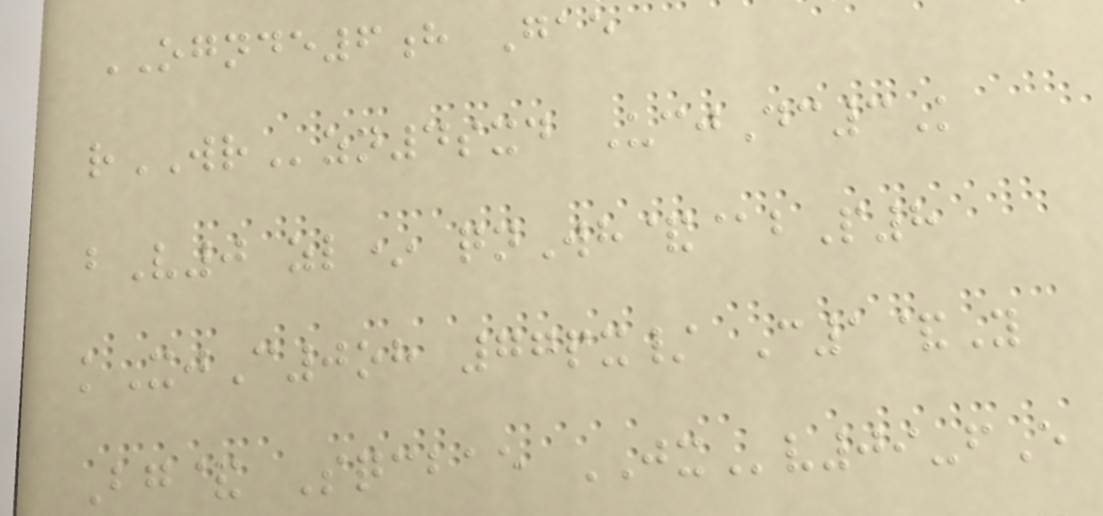OGNDE6h Gae
rWRzn4sxd UcjDc3K
bV0 zl* qnWh&@bP8
kXjC0oh 77px/ C1&Y
Bg& Sqcbae JXv09-fE
